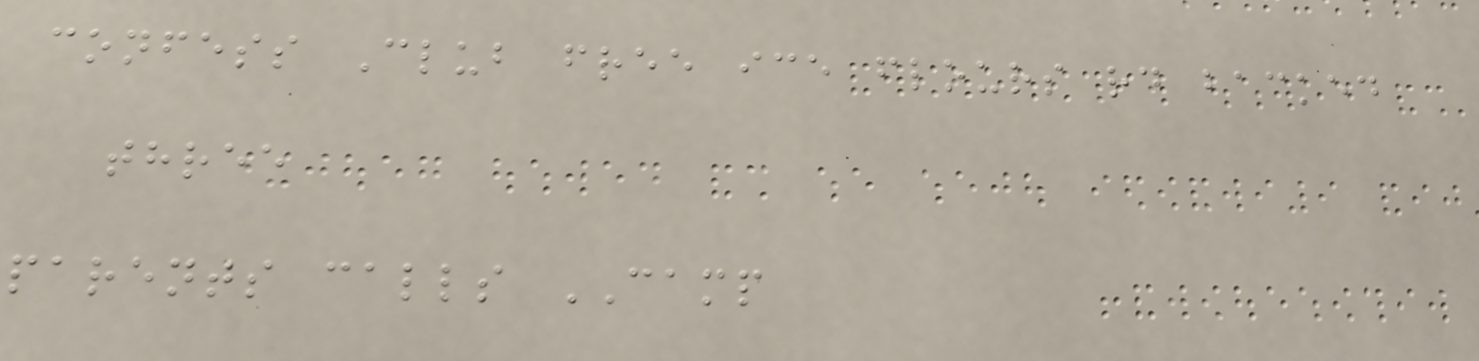confess Club free ice flours rd backed
three
parents calls CAMP
